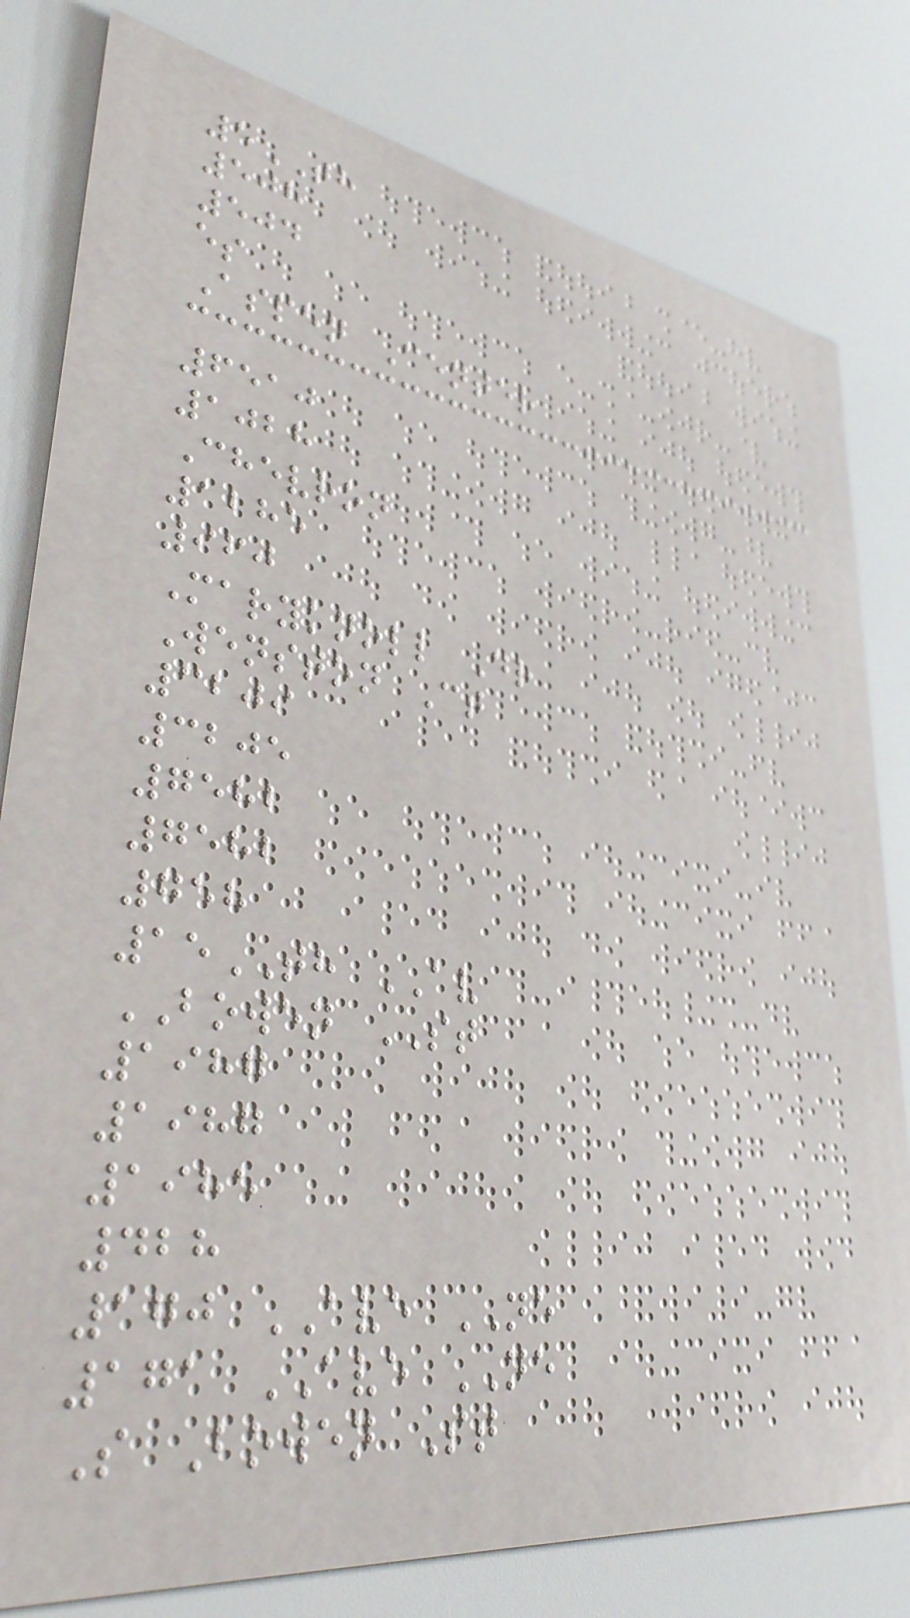5TH
508
504
es
Aspen Center
6510
1028
Chevron
1285
960
Maryknoll Dr
Wenston Ct
3209
3205
7582
7582
758
15TH AV
BOWEN ST
1987
1987
1985
428
170 AVE NE
171 AVE NE
S Bowen St
